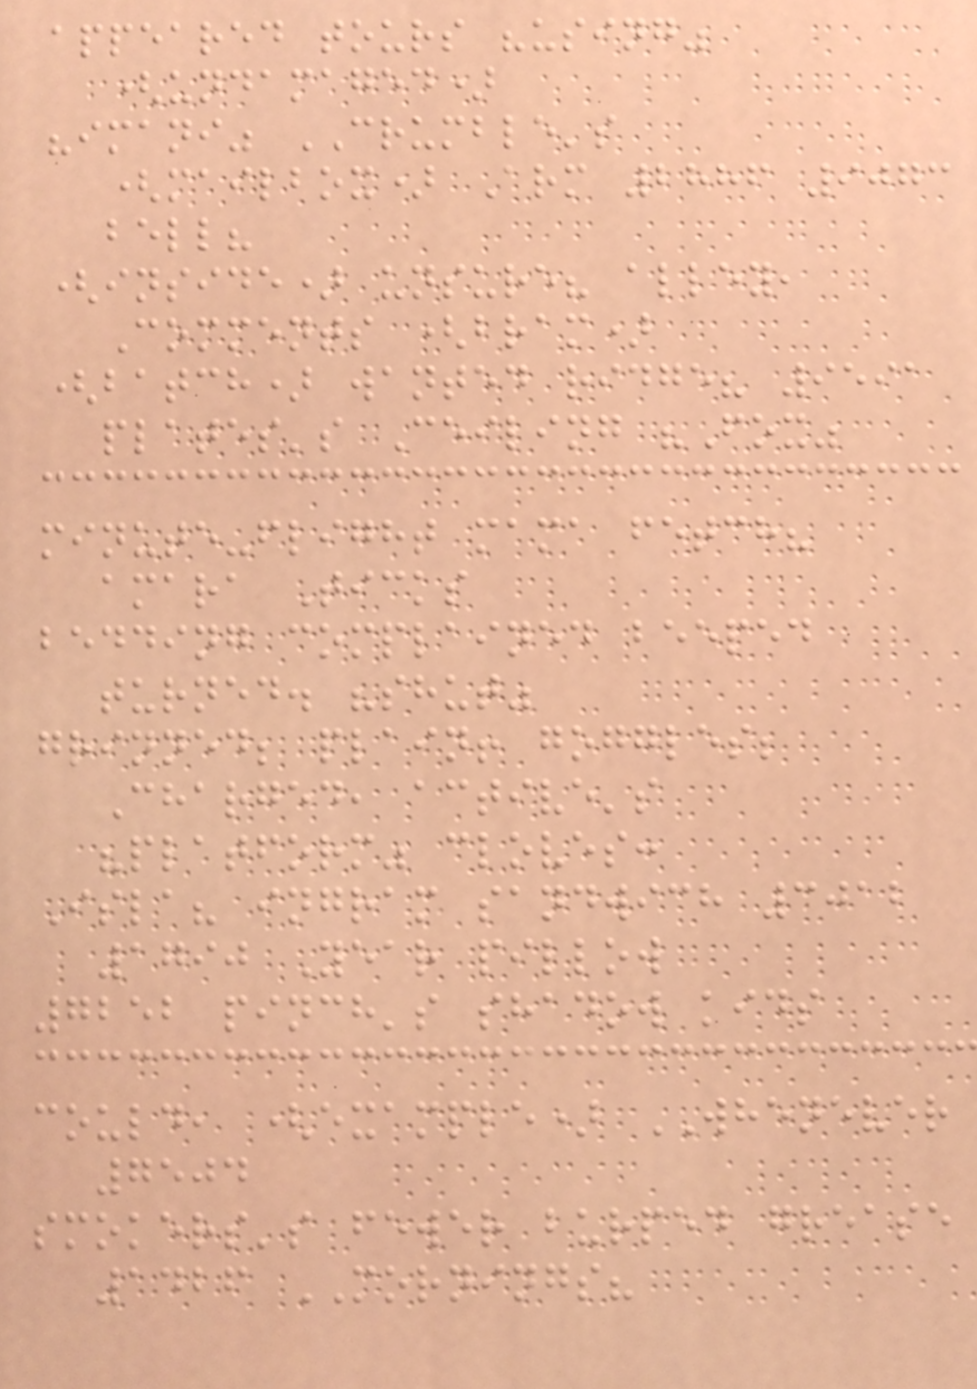appeared tours "using"
(undamaged)
"imani" CRUMBLE's
(mailbox) Arm 2886 9073
bell?
(inside) unsure? alley,
Comments (bram)
(batch) wanted ridge? 9591
plates's Ceiling "Fox"
minute-flight mama fetch?
amara Ticks
bedding complained beeped
turned. "shut"
grinned; plain! goggles;
Charged, active's
"platform" cloves:
Isla? ingram sandwich 3012
1790 Year pillow
7252 pinch's shadow kids
could, (example) WHENEVER
7504
smokers's fewer burped grease
1426 MORNINGS?
